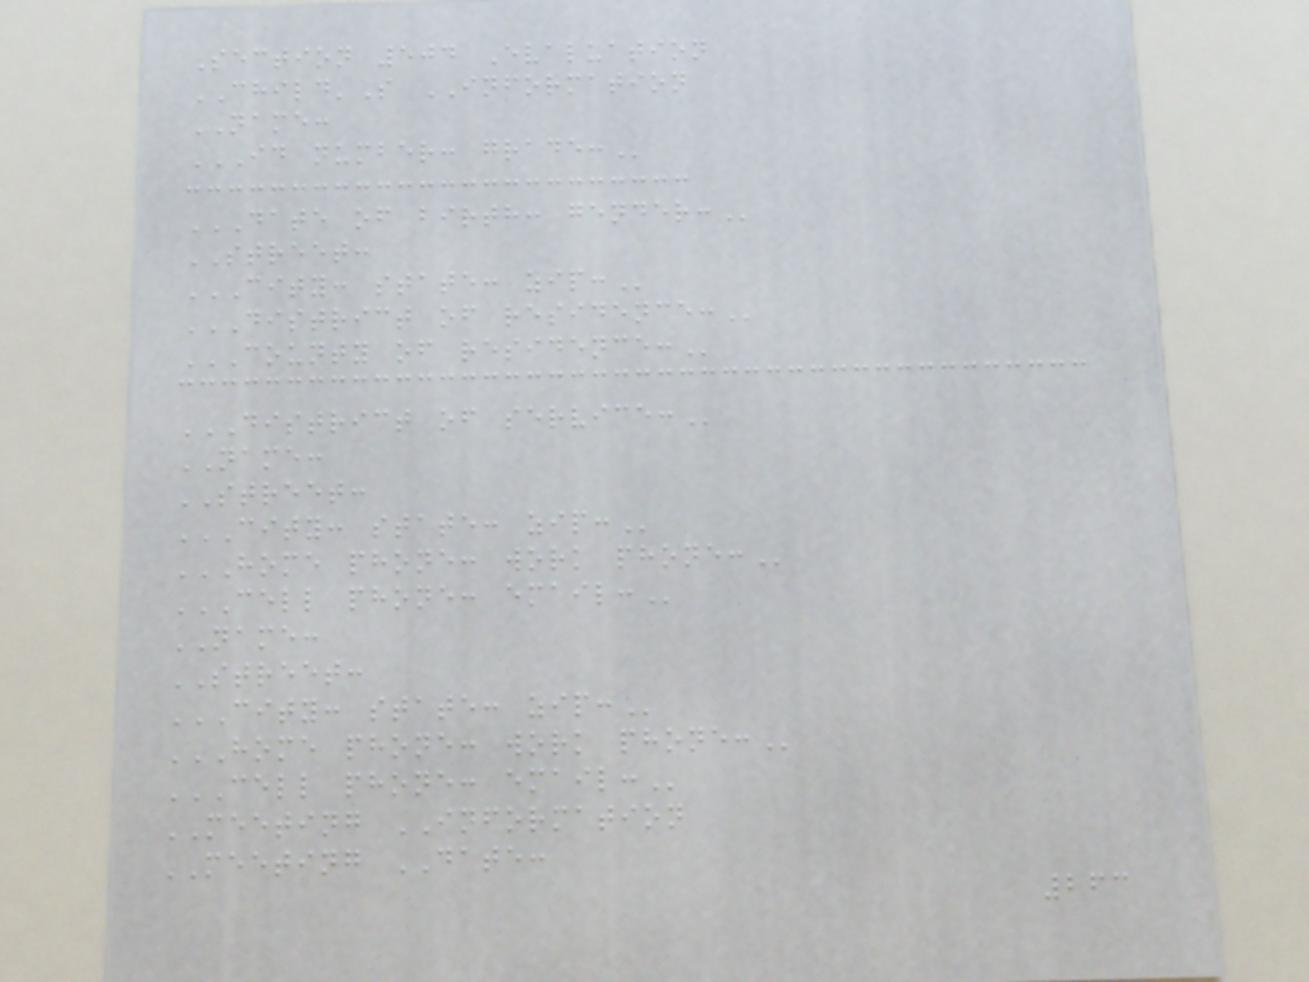Section 504 Evaluation
CHILD'S INFORMATION
NAME:
ID NUMBER: GRADE:
DATE OF BIRTH: GENDER:
STREET:
CITY: STATE: ZIP:
DISTRICT OF RESIDENCE:
COUNTY OF RESIDENCE:
DISTRICT OF SERVICE:
NAME:
STREET:
CITY: STATE: ZIP:
HOME PHONE: WORK PHONE:
CELL PHONE: EMAIL:
NAME:
STREET:
CITY: STATE: ZIP:
HOME PHONE: WORK PHONE:
CELL PHONE: EMAIL:
MEETING INFORMATION
MEETING DATE:
263
